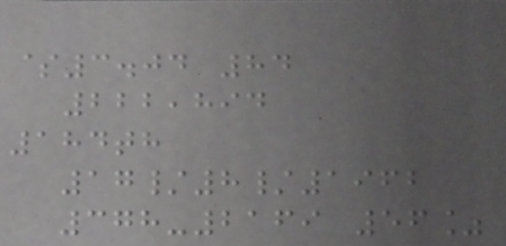$3.04 84
222,894
184th
17/8/1962
378-2169 56%
